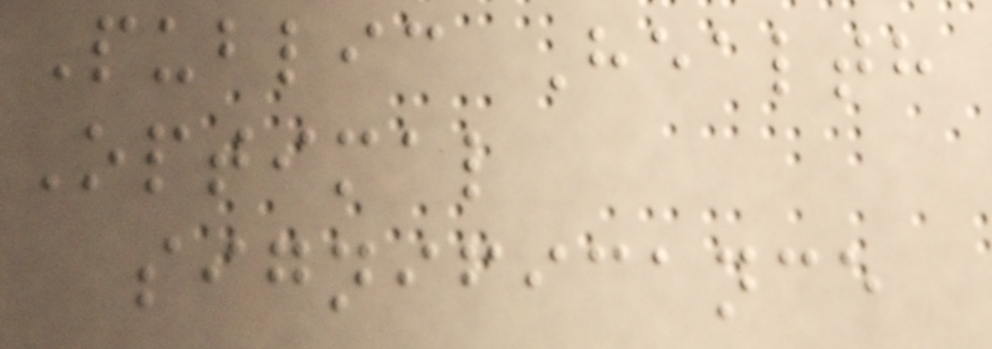Public Health
Optimal
significance
